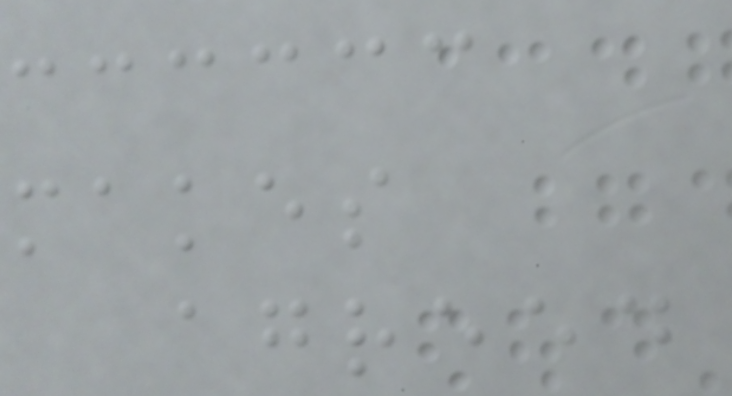makes
agreed
